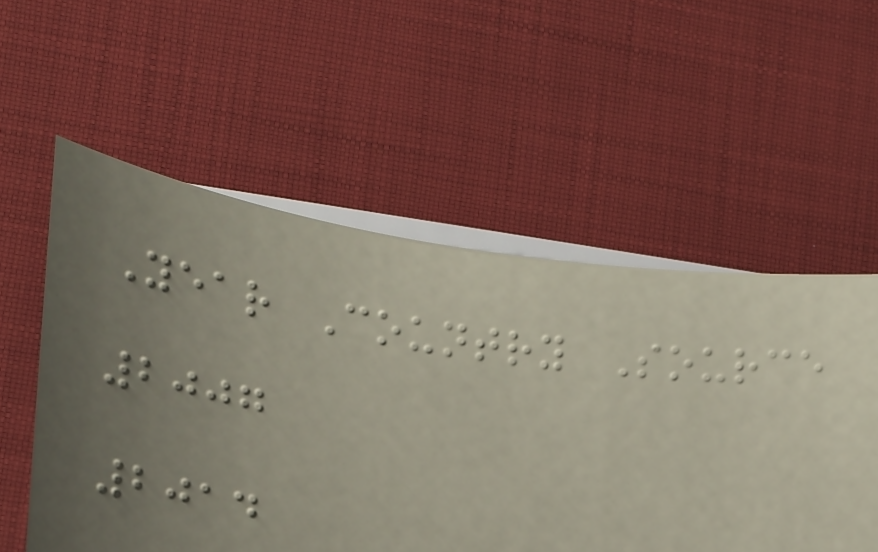Year Country Source
2007
2014
